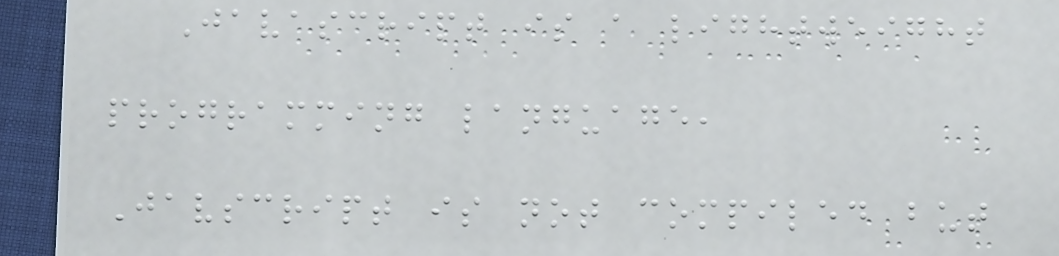Javascript is a lightweight
programming language,
Javscript is not compiled but
